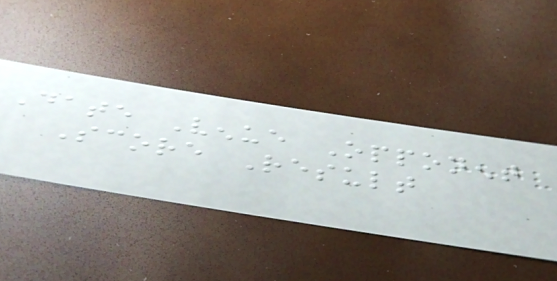Date Venue Opponent
Score Result
